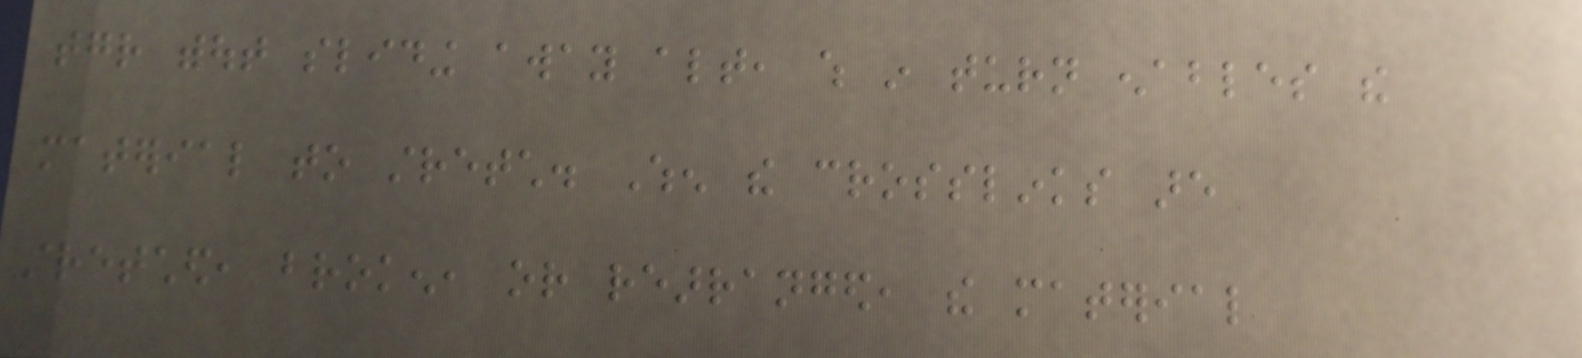together without sliding away altogether, which in turn enables the
material to stretch. When the crosslinks are
stretched, broken, or rearranged, the material
